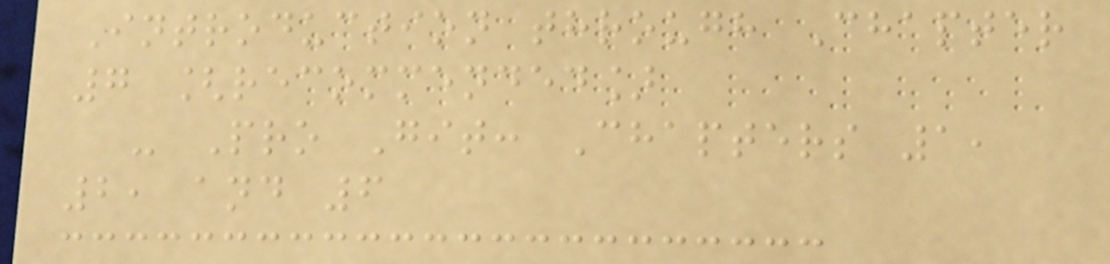Introduction through Chapter
7 [recommended]
- Pro Git: Chapters 1,
2, and 6
